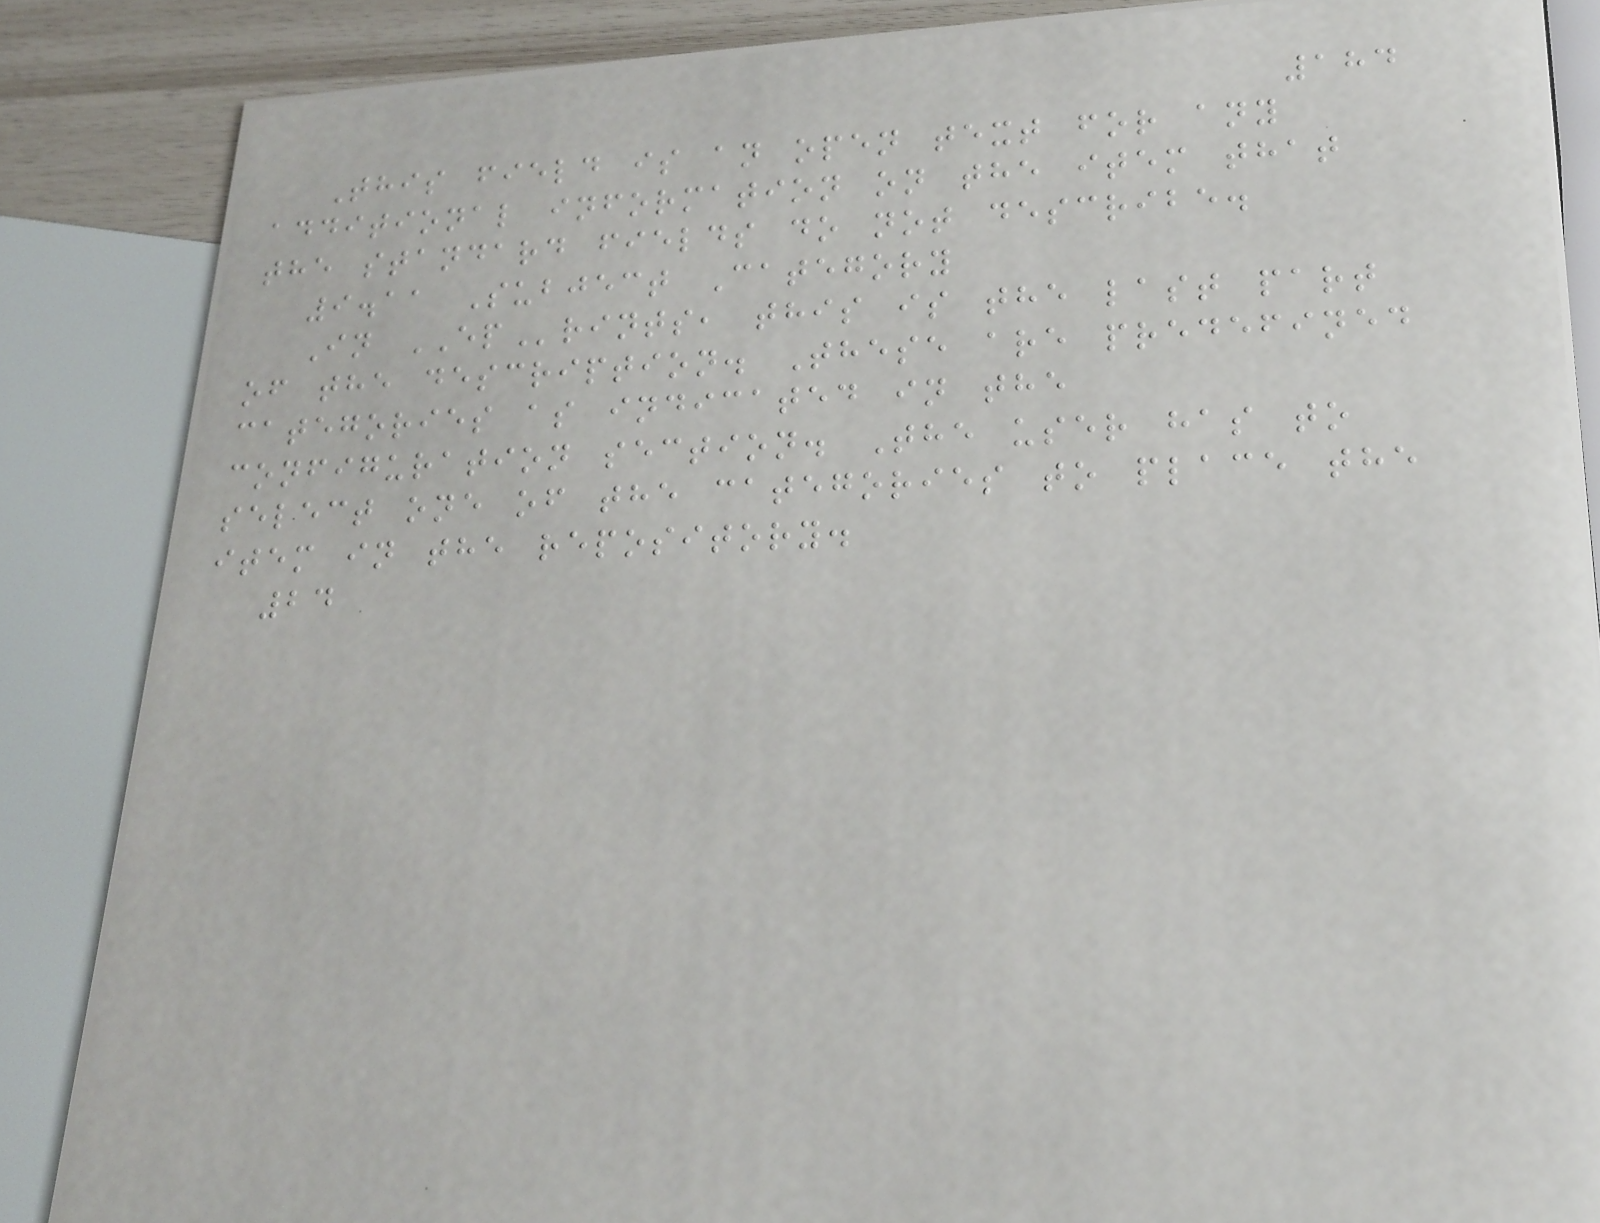184
This field is an open text for any
additional information on the item that
the standard fields do not describe.
9.11 Subject Category
In EPrints, this is the last part
of the description. These are predefined
categories as indicated in the
configuration section. The user has to
select one of the categories to place the
item in the repository.
24
